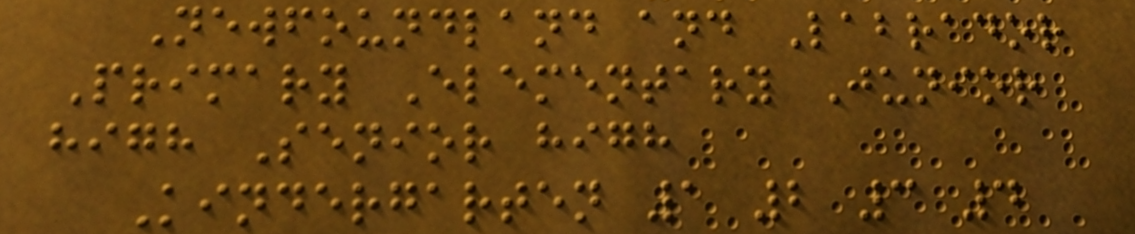Newfoundland and Labrador
Primary Elementary Junior
high Senior high
Kindergarten 1 2 3 4
